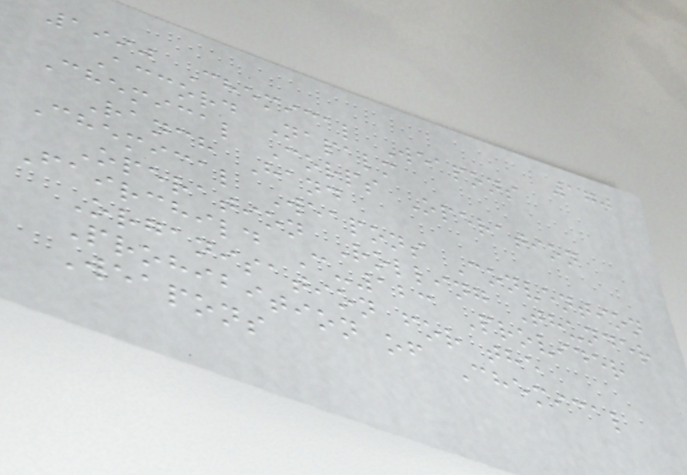170
1990 Chemical Weapons
Accord Napalm
Chemical Corps Operation
Ranch Hand
Chemical Weapons Convention
Operation Rolling Thunder
Fairchild C-123 Provider
Organisation for the
Prohibition of Chemical
Weapons
